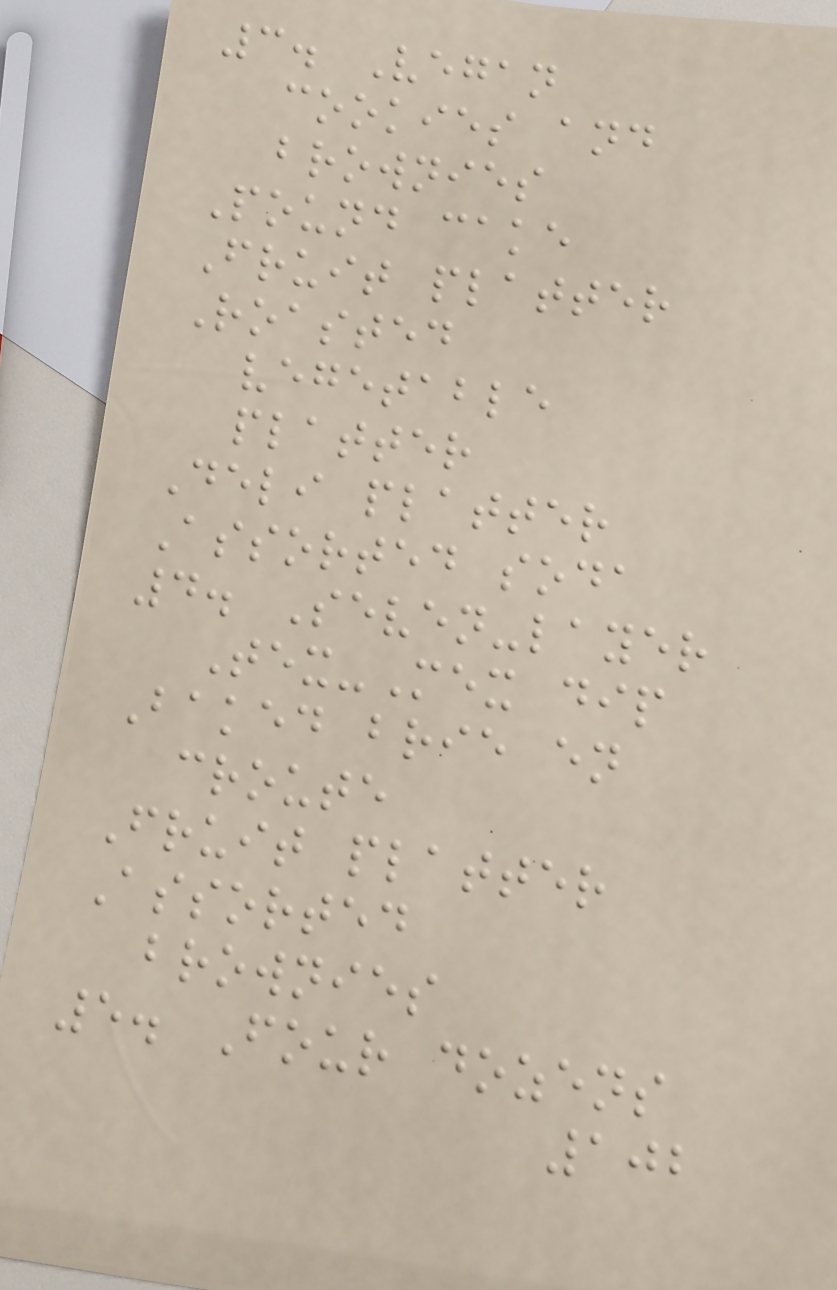3. Vegan
cookies and
brownies
Pound cake
Fruit platter
Roasted
vegetable
platter
Deli platter
Assorted soda
4. Seven-layer
Tex-Mex dip
Baked brie en
croute
Fruit platter
Assorted
brownies
5. Four dozens
102
